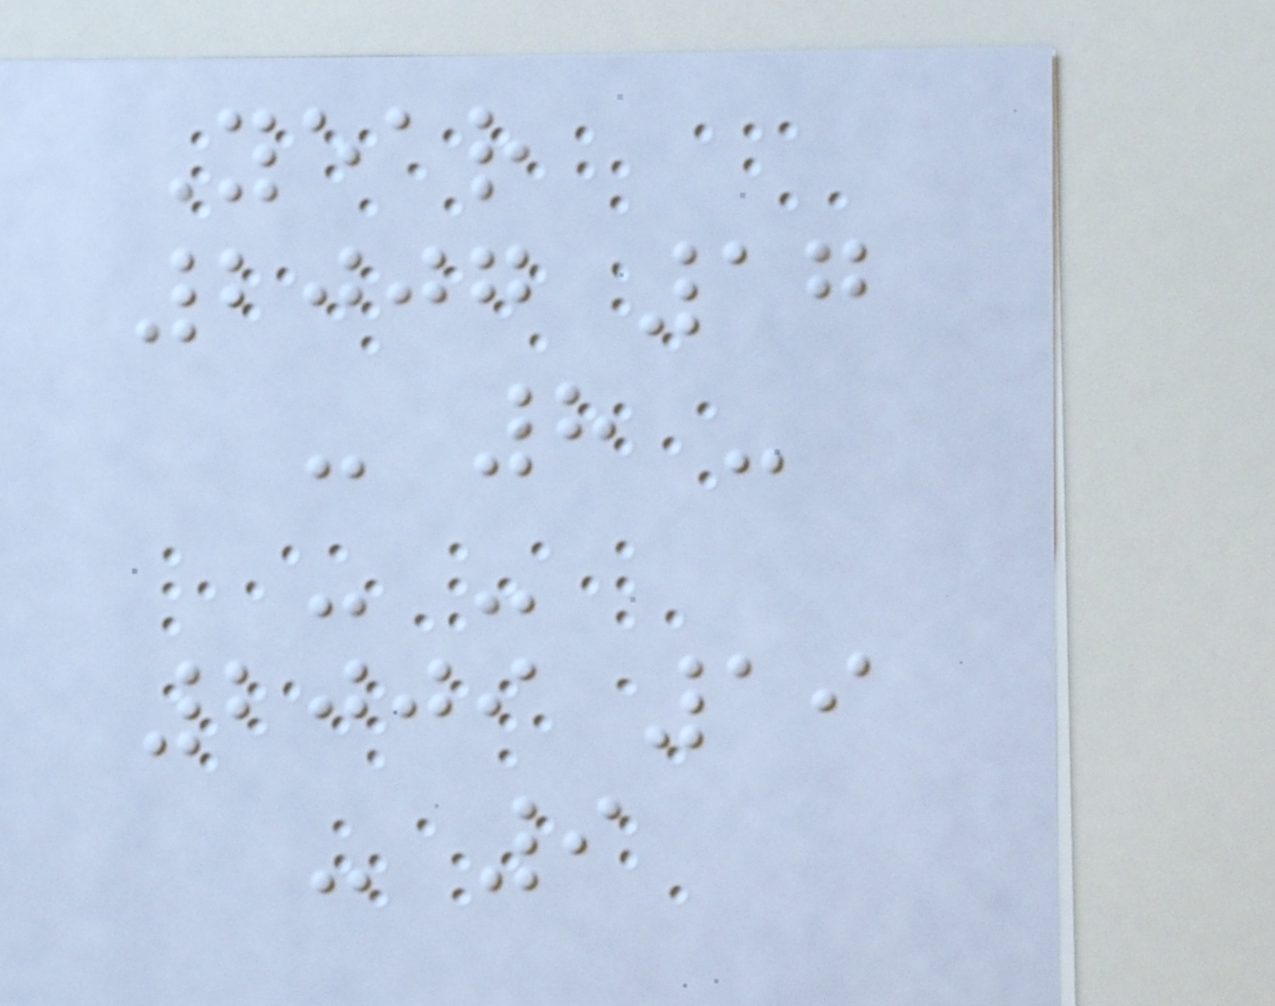Year
2007 17
- 8 -
- -
2009 19
- 9
